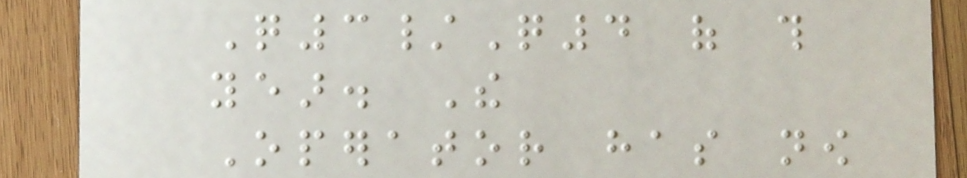Q3/Q4 of this
year. The
Operator has now
